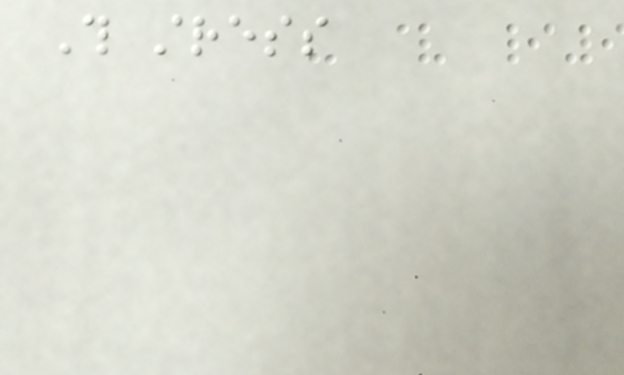This stress
